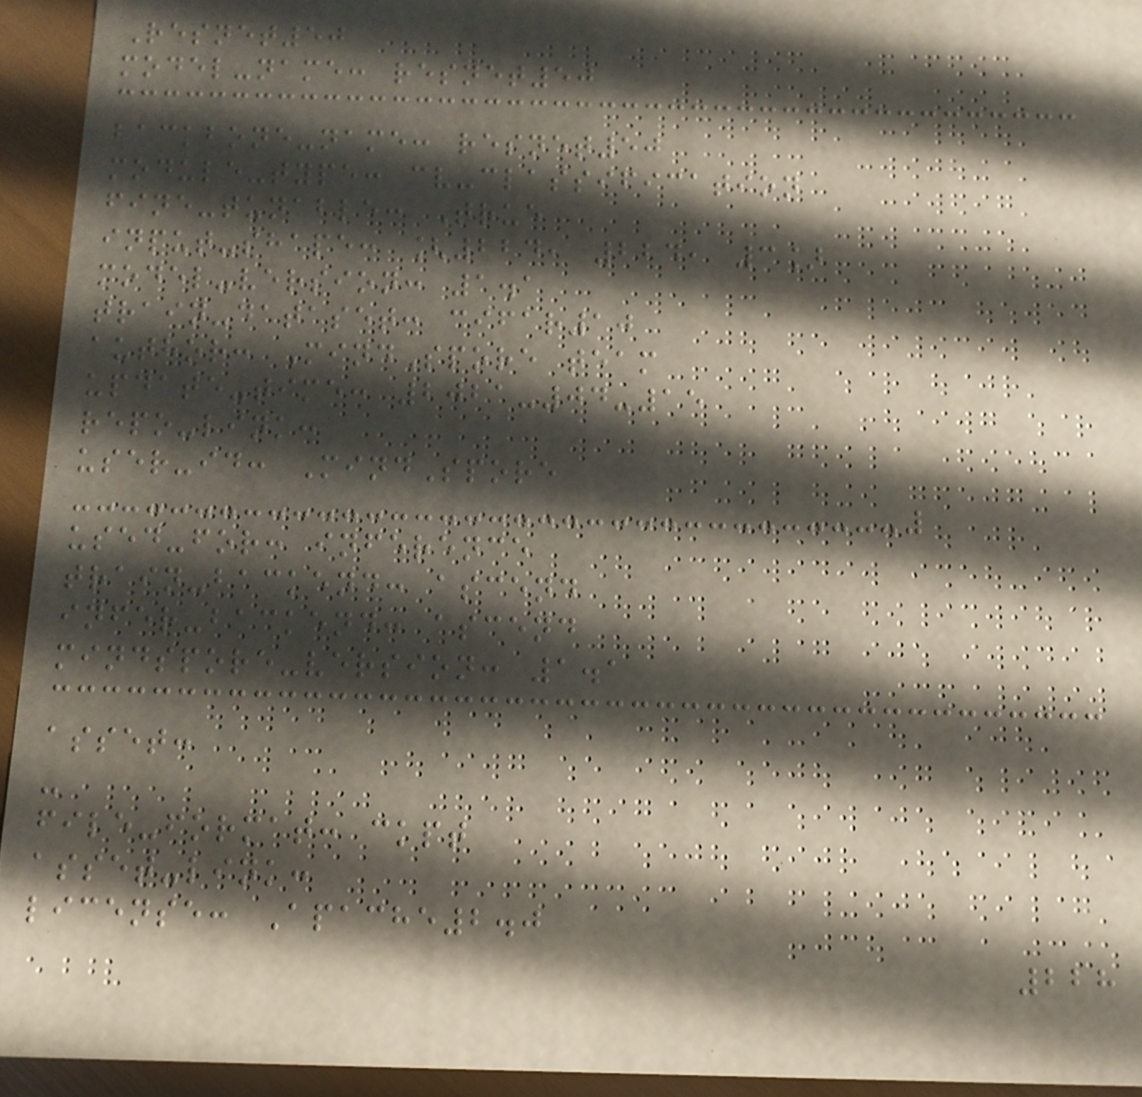Resnet50
model-name: resnet50
backbone-name: resnet50
module-type: cv-classification
fine-tunable: True
input-shape: [224, 224, 3]
model-version: 1.1
train-dataset: cifar10
author: MindSpore team
update-time: 2021-04-15
repo-link:
user-id: MindSpore
used-for: inference
train-backend: ascend
infer-backend: ascend
mindspore-version: 1.1
asset:
-
file-format: ckpt
asset-link:
license: Apache2.0
228
